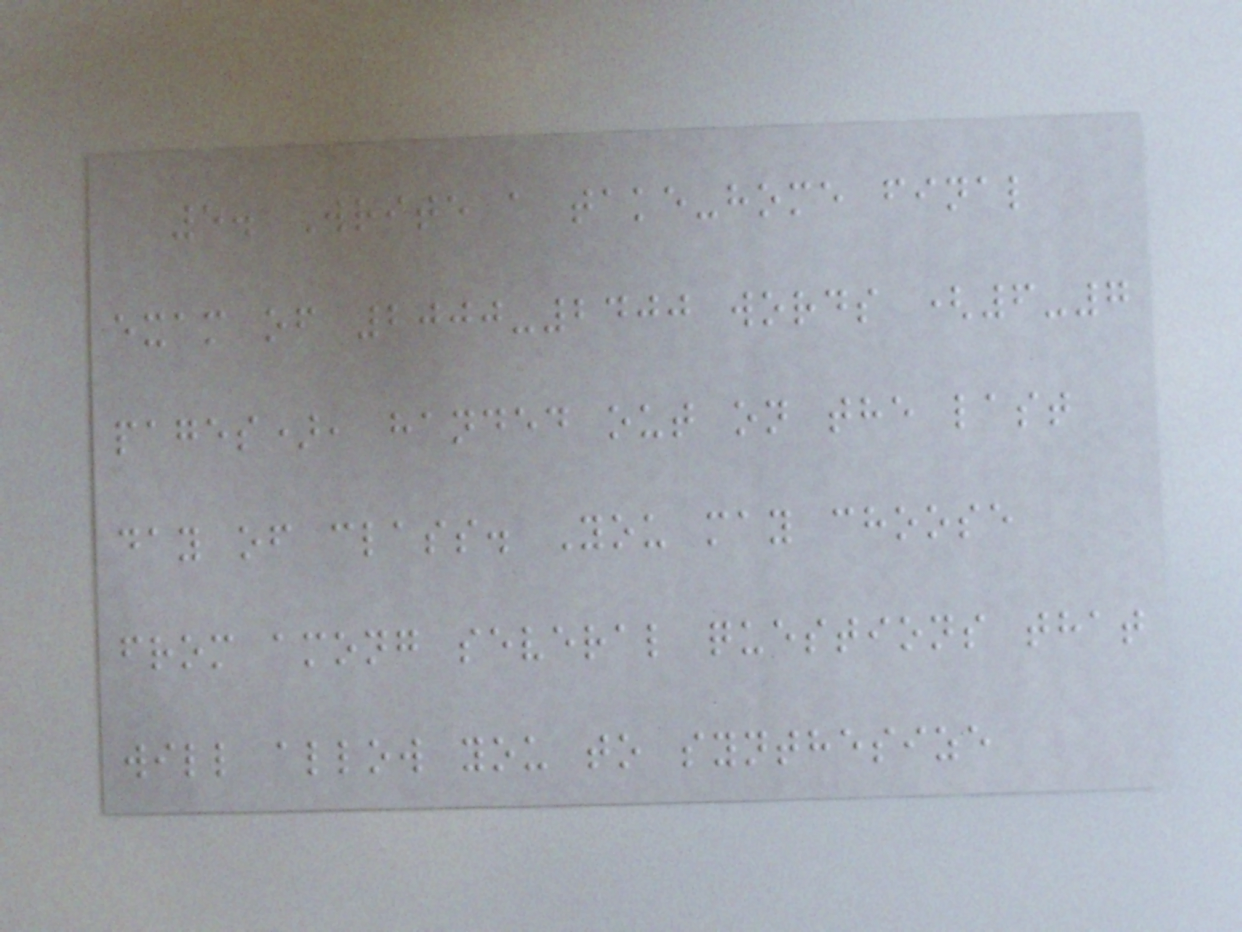5. Write a take-home final
exam of 2000-2400 words (6-7
pages), handed out on the last
day of class. You may choose
from among several questions that
will allow you to synthesize
